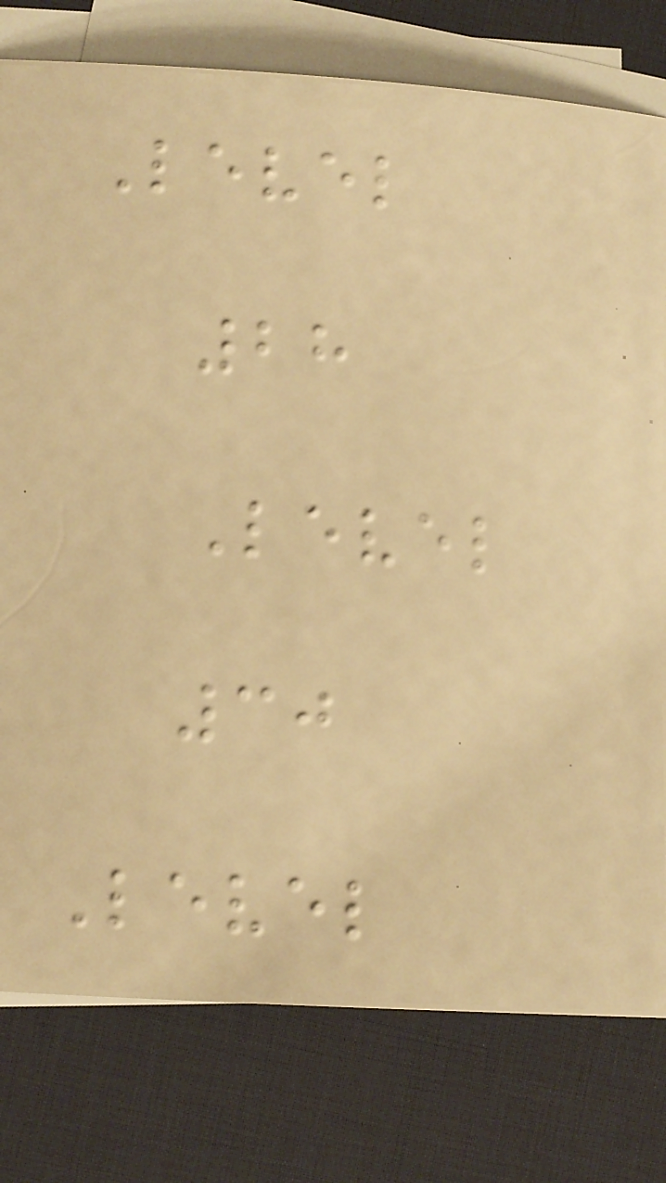Level
28
Level
30
Level
